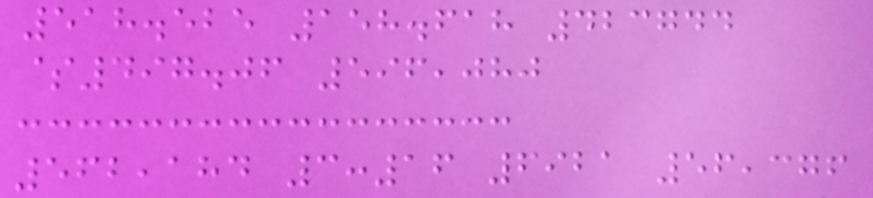518.525 158.618 423744
$497.06 596,080
562,184 3:16 6921 56,376
